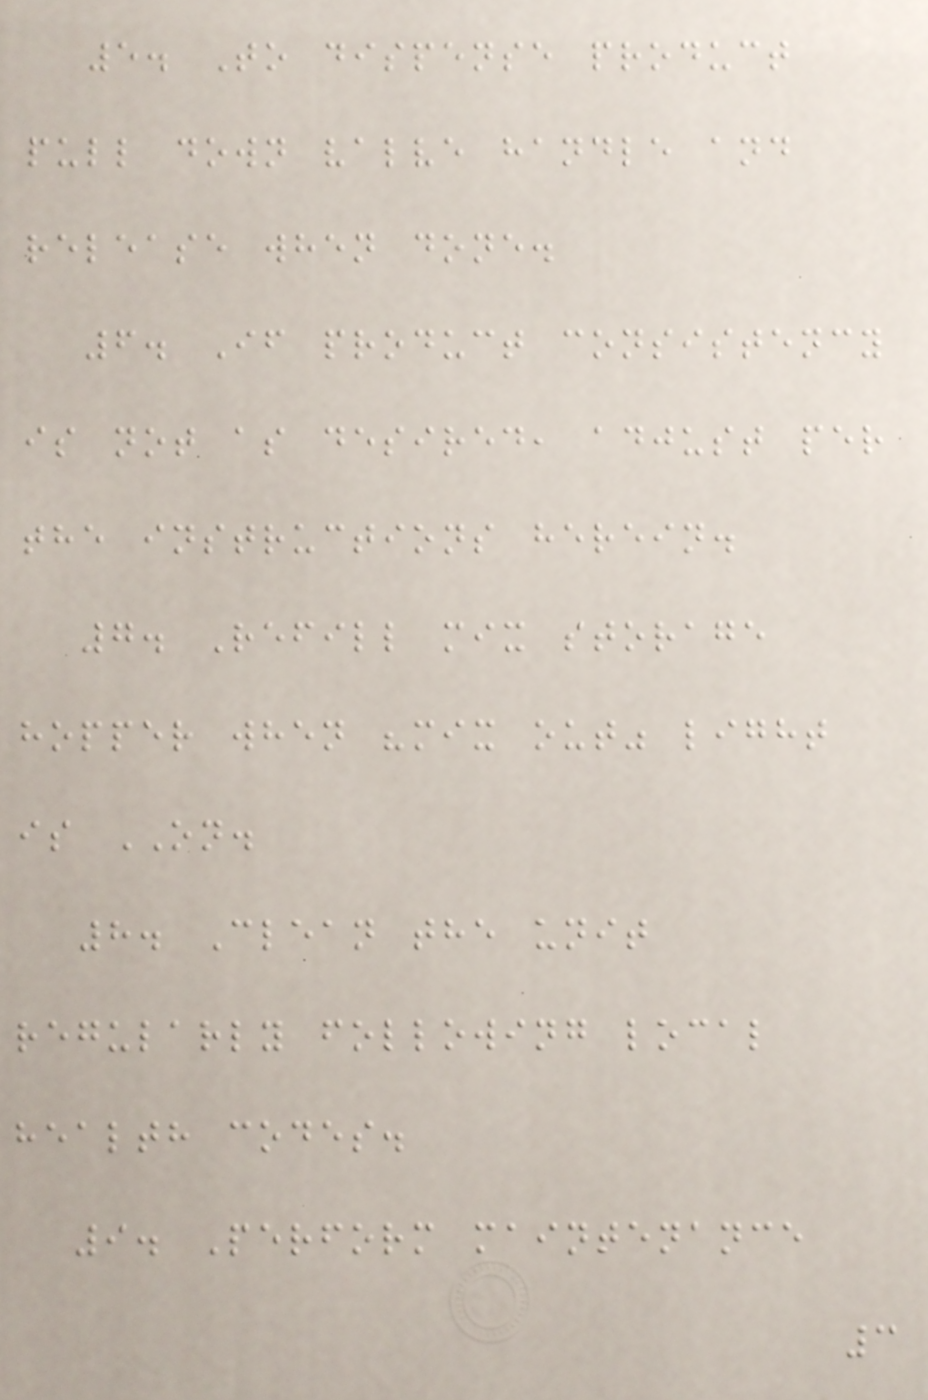5. To dispense product
pull down valve handle and
release when done.
6. If product consistency
is not as desired, adjust per
the instructions herein.
7. Refill mix storage
hopper when "mix out" light
is ON.
8. Clean the unit
regularly following local
health codes.
9. Perform maintenance
3
